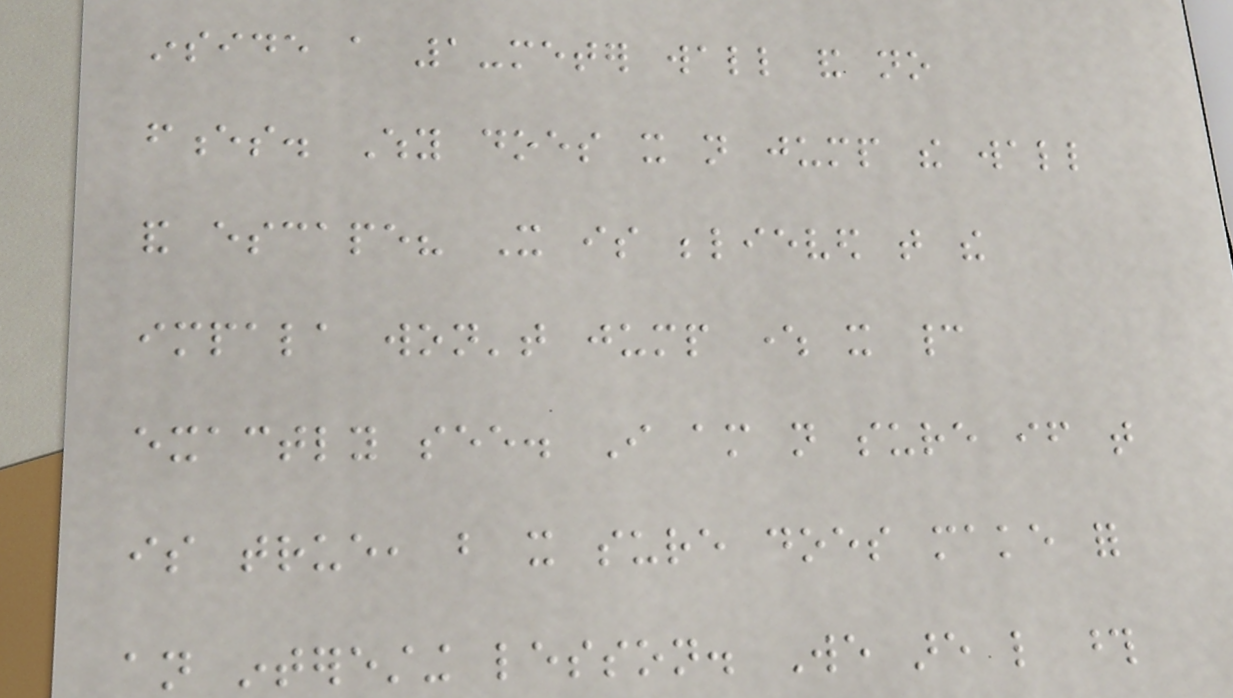inside a 1-meter wall and no
fences. Why does it not jump the wall
and escape? It is believed that the
impala won't jump where it cannot
exactly see. I am not sure if that
is true, but it sure does make for
an interesting lesson. We are like those
